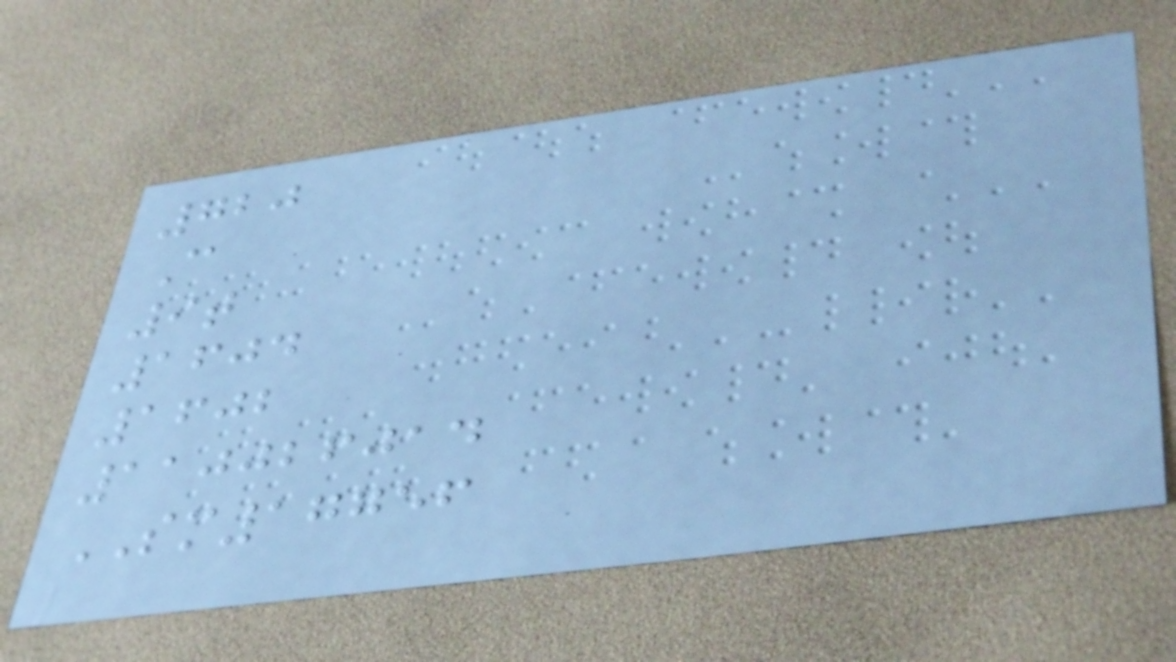720
C
9t
1604
1602
110026014
SM17756
